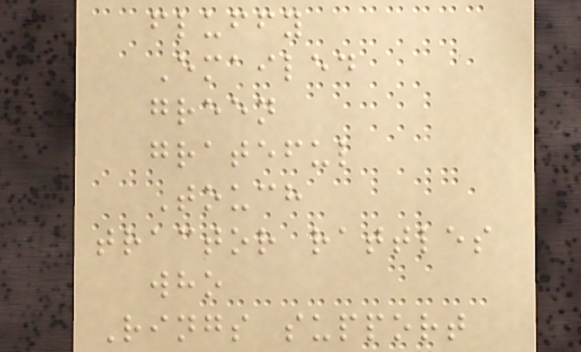fluffy
Emailed
green
grateful
Touch
tractor rattles
who
Rings support
